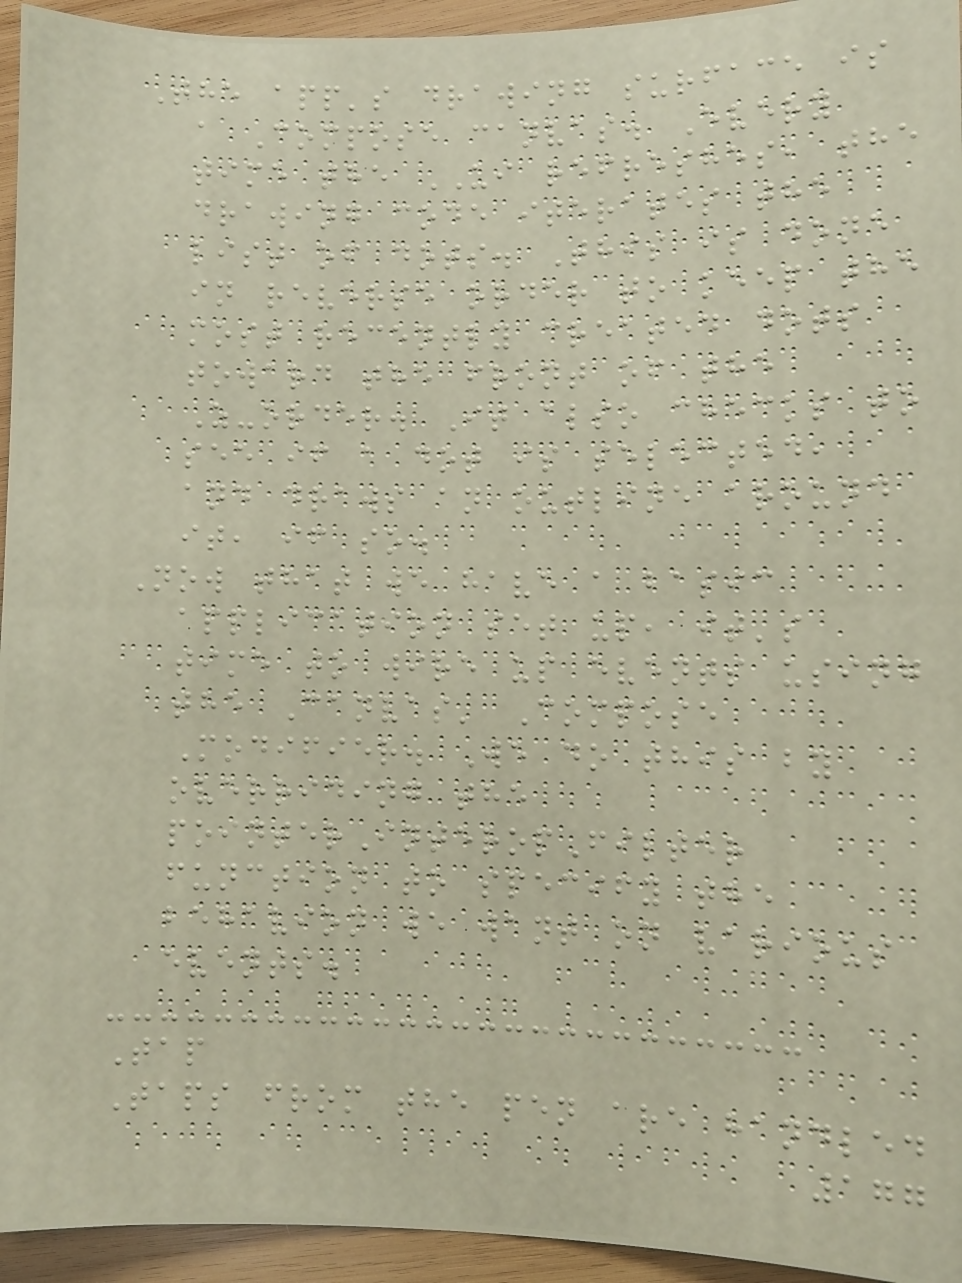The app's drawing surface is
a Compose canvas. Every
time the UI refreshes, the
drawing code iterates the
list of dots. This is done
in reverse order to keep the
most recently created dots
toward the front of the
Z-order. It also checks to
see if a dot is selected,
and draws an outline around
it, if so.
Now that we have a basic
application set up, it's
time to wire up events using
the Canvas' Compose
Modifier. We do this by
overriding the
pointerInteropFilter
function to specify the
behavion we want on various
events.
Tap
Taps from the pen are handled
177
